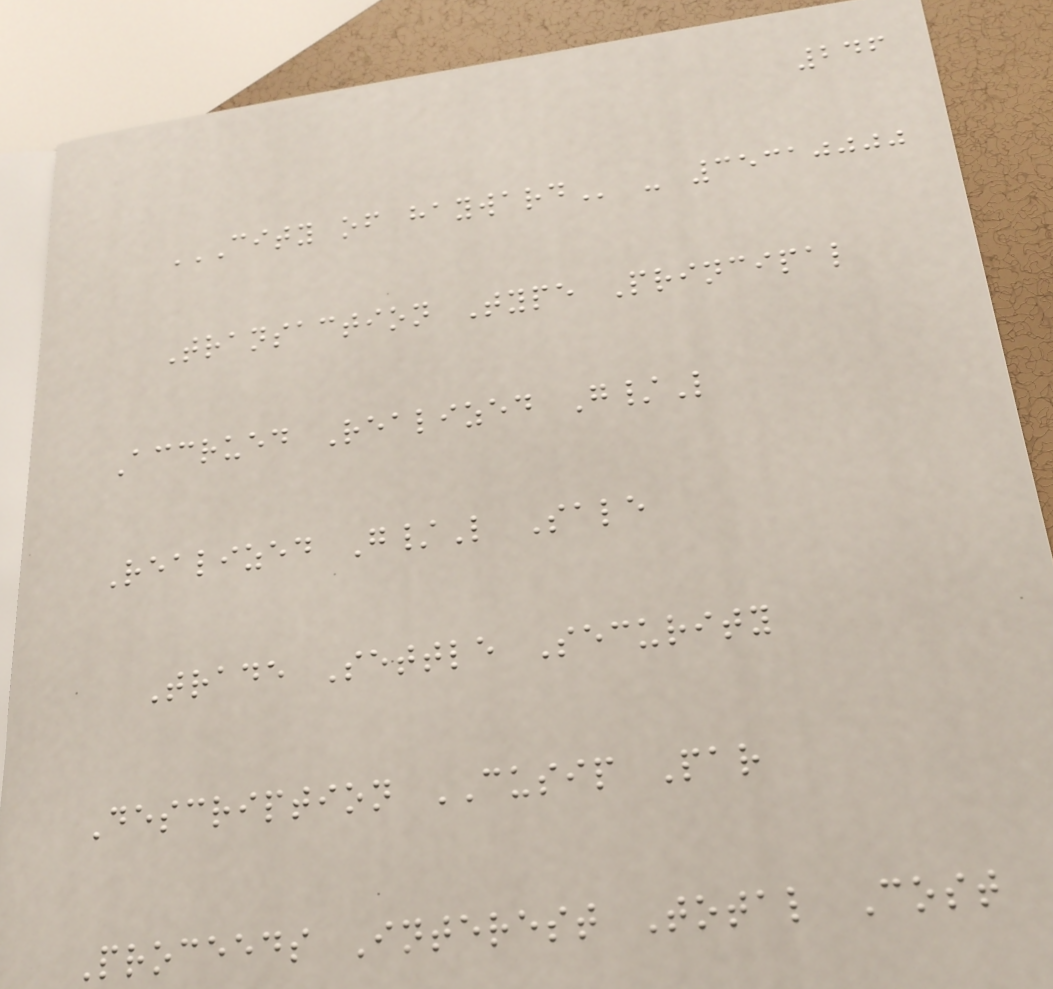246
CITY OF HAYWARD - 35310000
Transaction Type Principal
Accrued Realized G/L
Realized G/L Sale
Trade Settle Security
Description CUSIP Par
Proceeds Interest Total Cost
